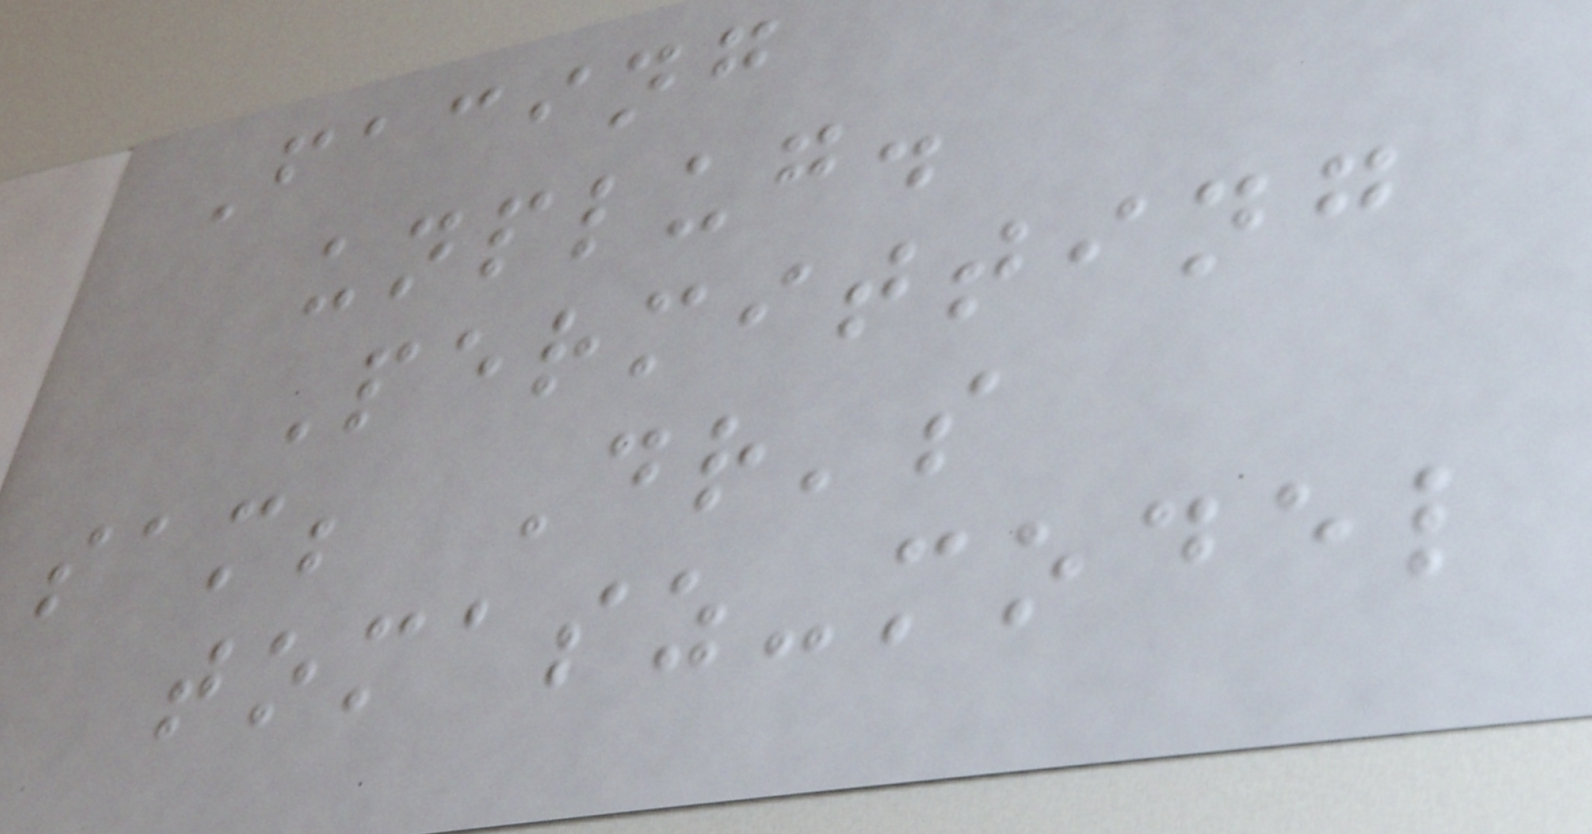Facing
unplug.
Permitting
sam; Dr's
tomasz-model
